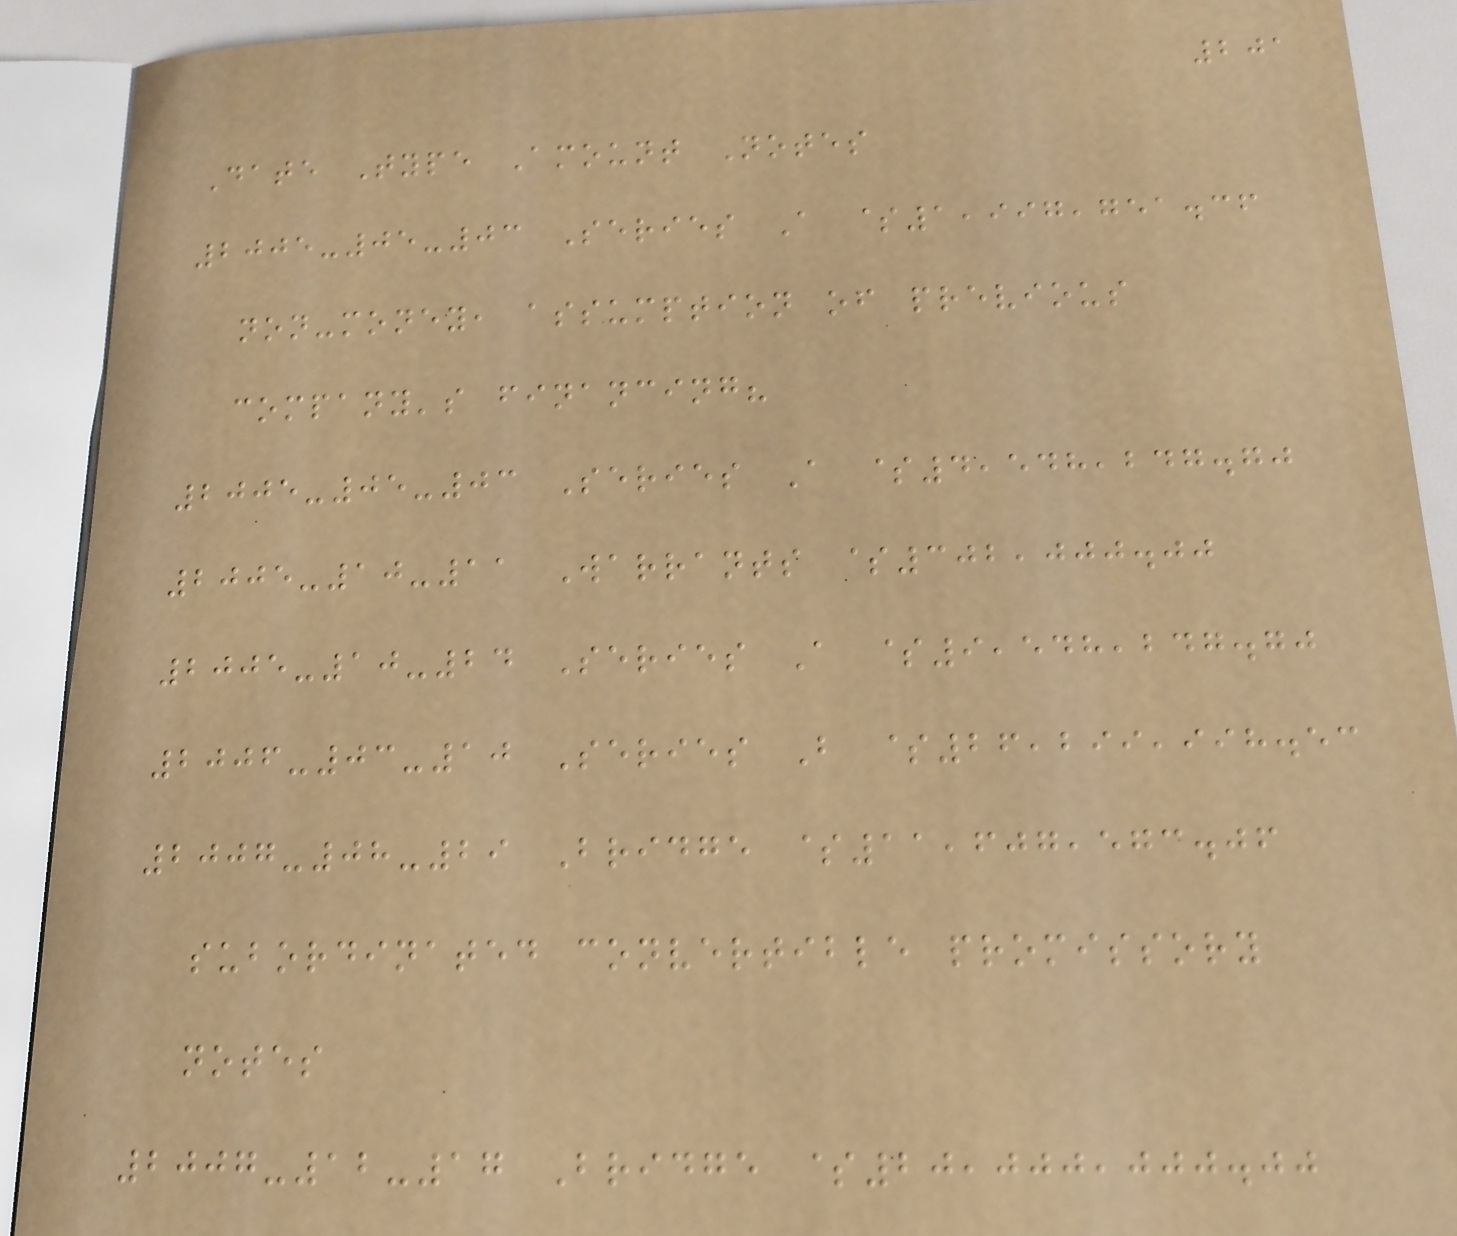201
Date Type Amount Notes
2005-05-03 Series A $1,997,751.36
non-money, assumption of previous
company's financing?
2005-05-03 Series A $4,548,247.70
2005-10-11 Warrants $302,000.00
2005-10-24 Series A $9,548,247.70
2006-03-10 Series B $26,299,998.53
2007-08-29 Bridge $11,607,573.06
subordinated convertible promissory
notes
2007-12-17 Bridge $20,000,000.00
